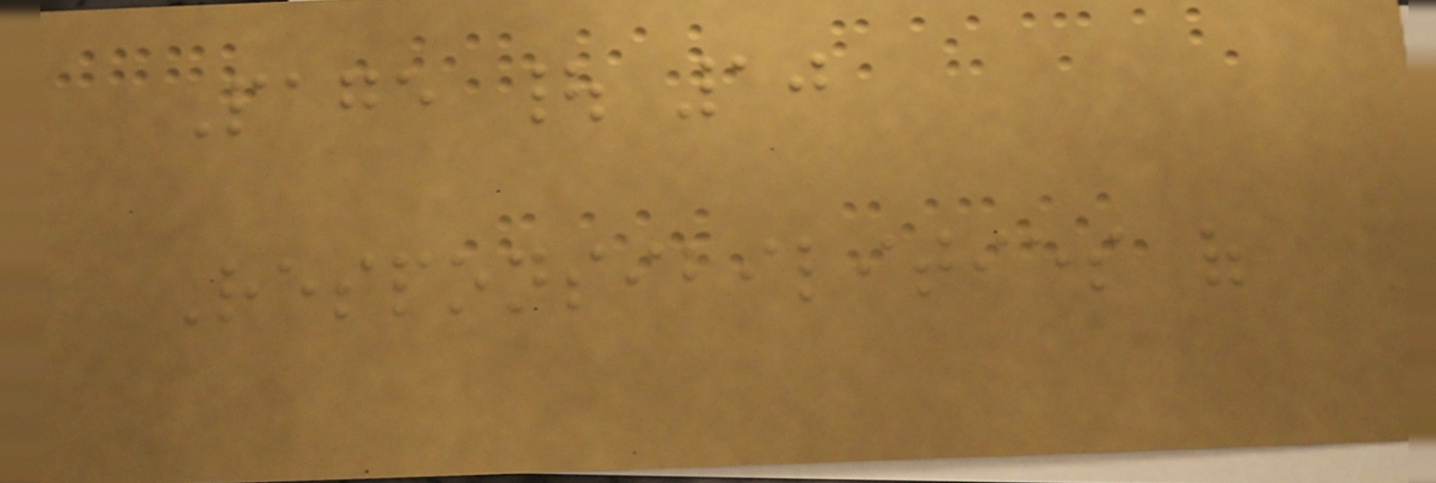Page | 10
Responsibilities of
